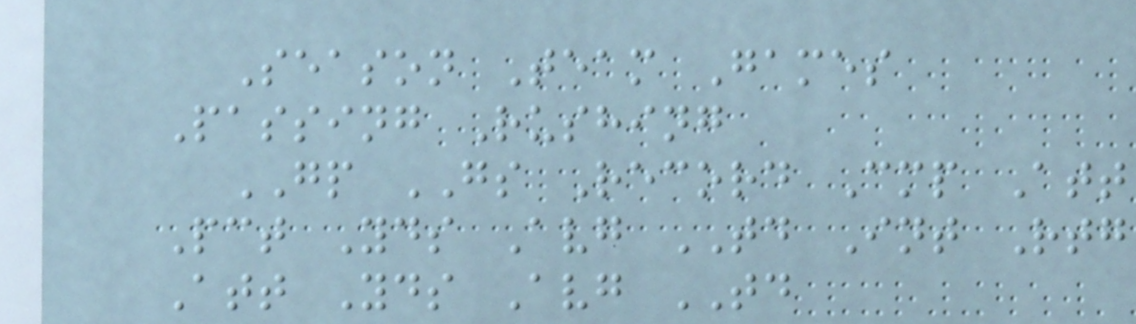Season Team Games
Passing Rushing
GP GS Record Cmp Att
Pct Yds Avg TD Int Rtg
Att Yds Avg TD
